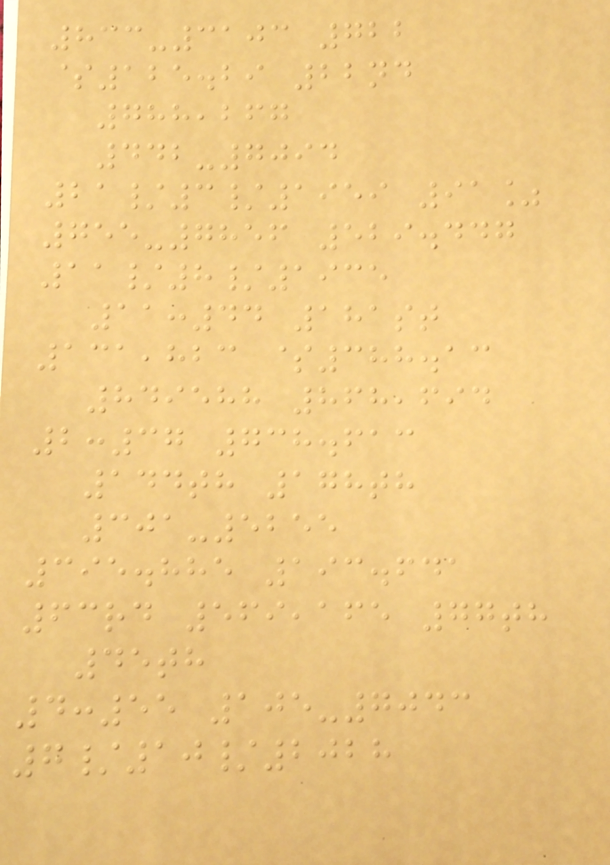833-3103 722
$125.29 22nd
788,267
442-7094
21/3/1959 91%
755-7856 529.447
11/8/1935
11:44 181st
131,823 $388.13
849588 868,694
2:37 738.613
144th 178th
301-5255
395.885 193.641
63rd 569,165 77th
45th
4:55 105-7043
7/10/2028
